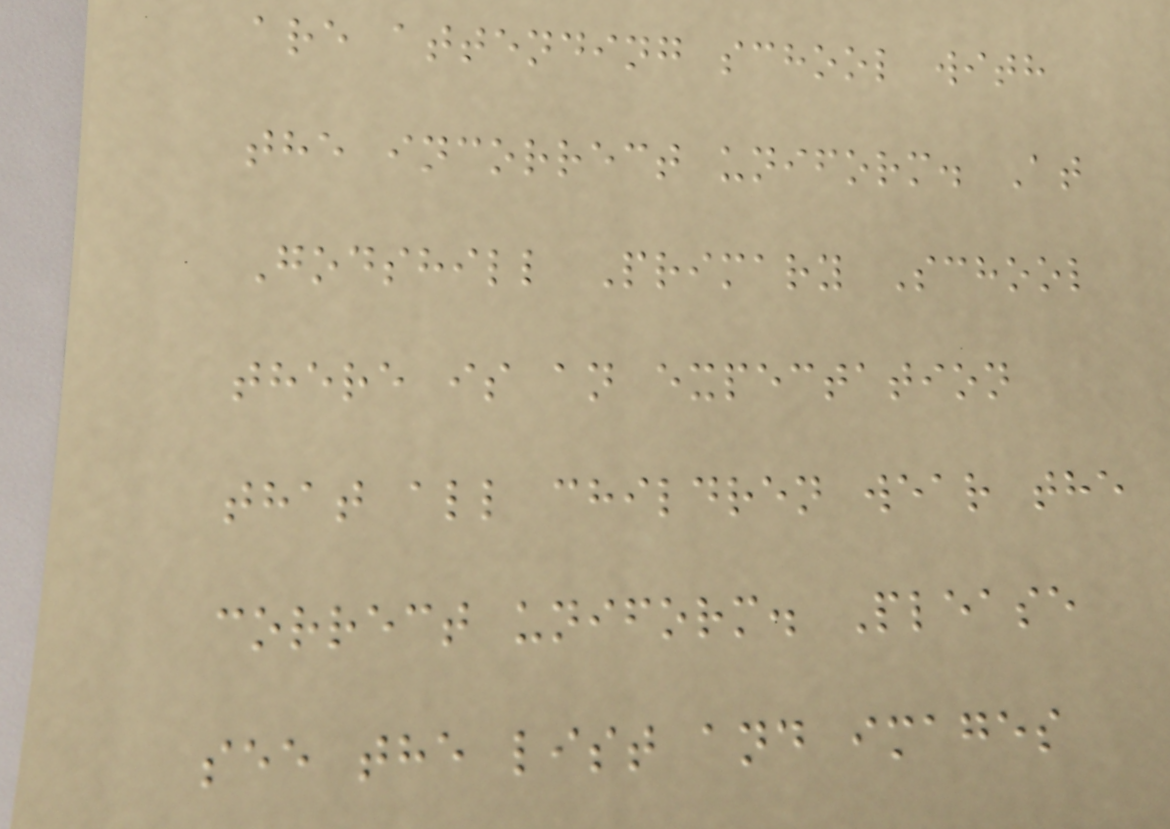are attending school with
the incorrect uniform. At
Godshill Primary School
there is an expectation
that all children wear the
correct uniform. Please
see the list and images
